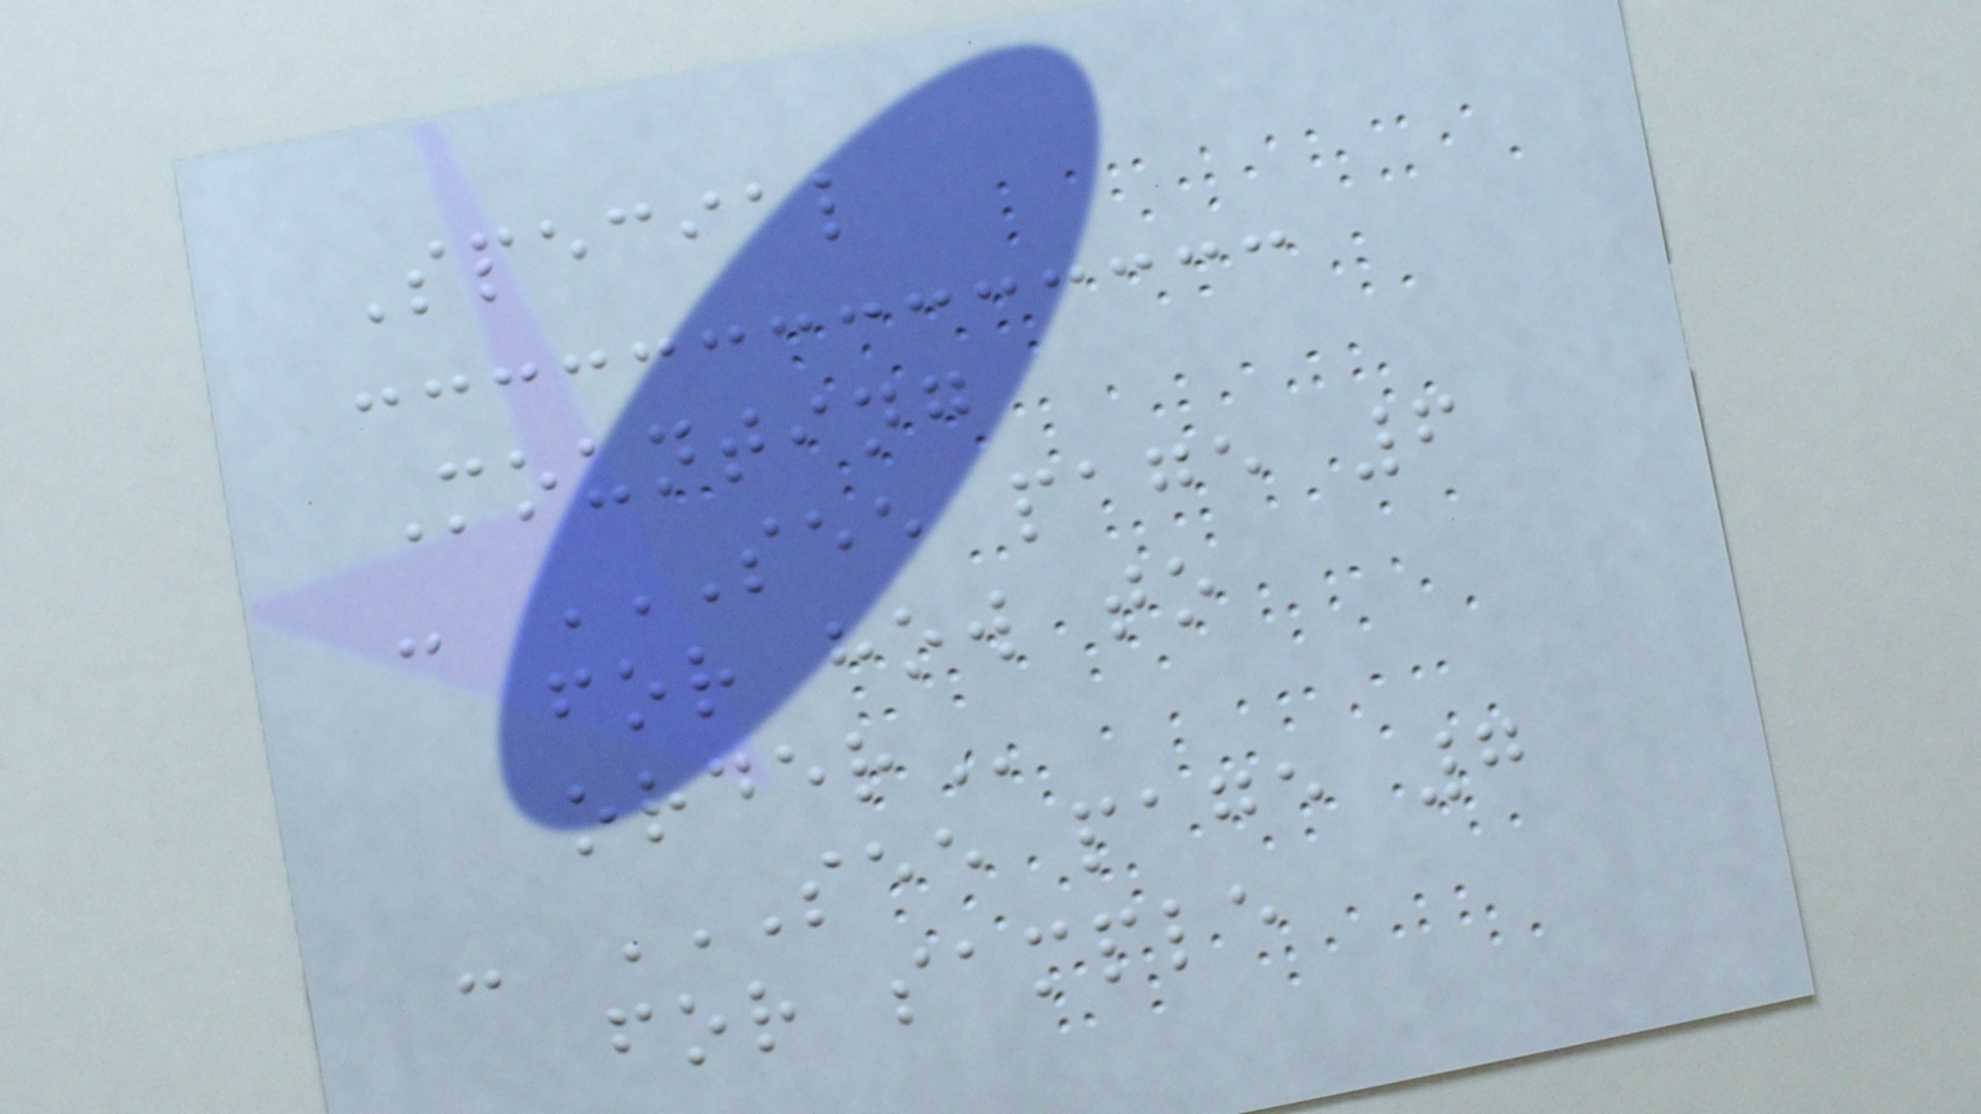Special
Mounting
- SEE PAGE 6
FOR HOW TO
ORDER
- SEE PAGE 7
FOR SAMPLE
